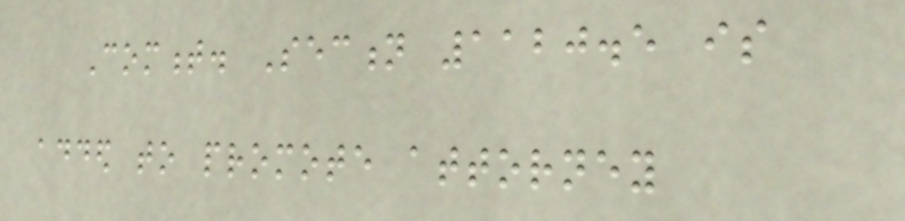Comment. Section 1120.5 is
added to promote attorney
